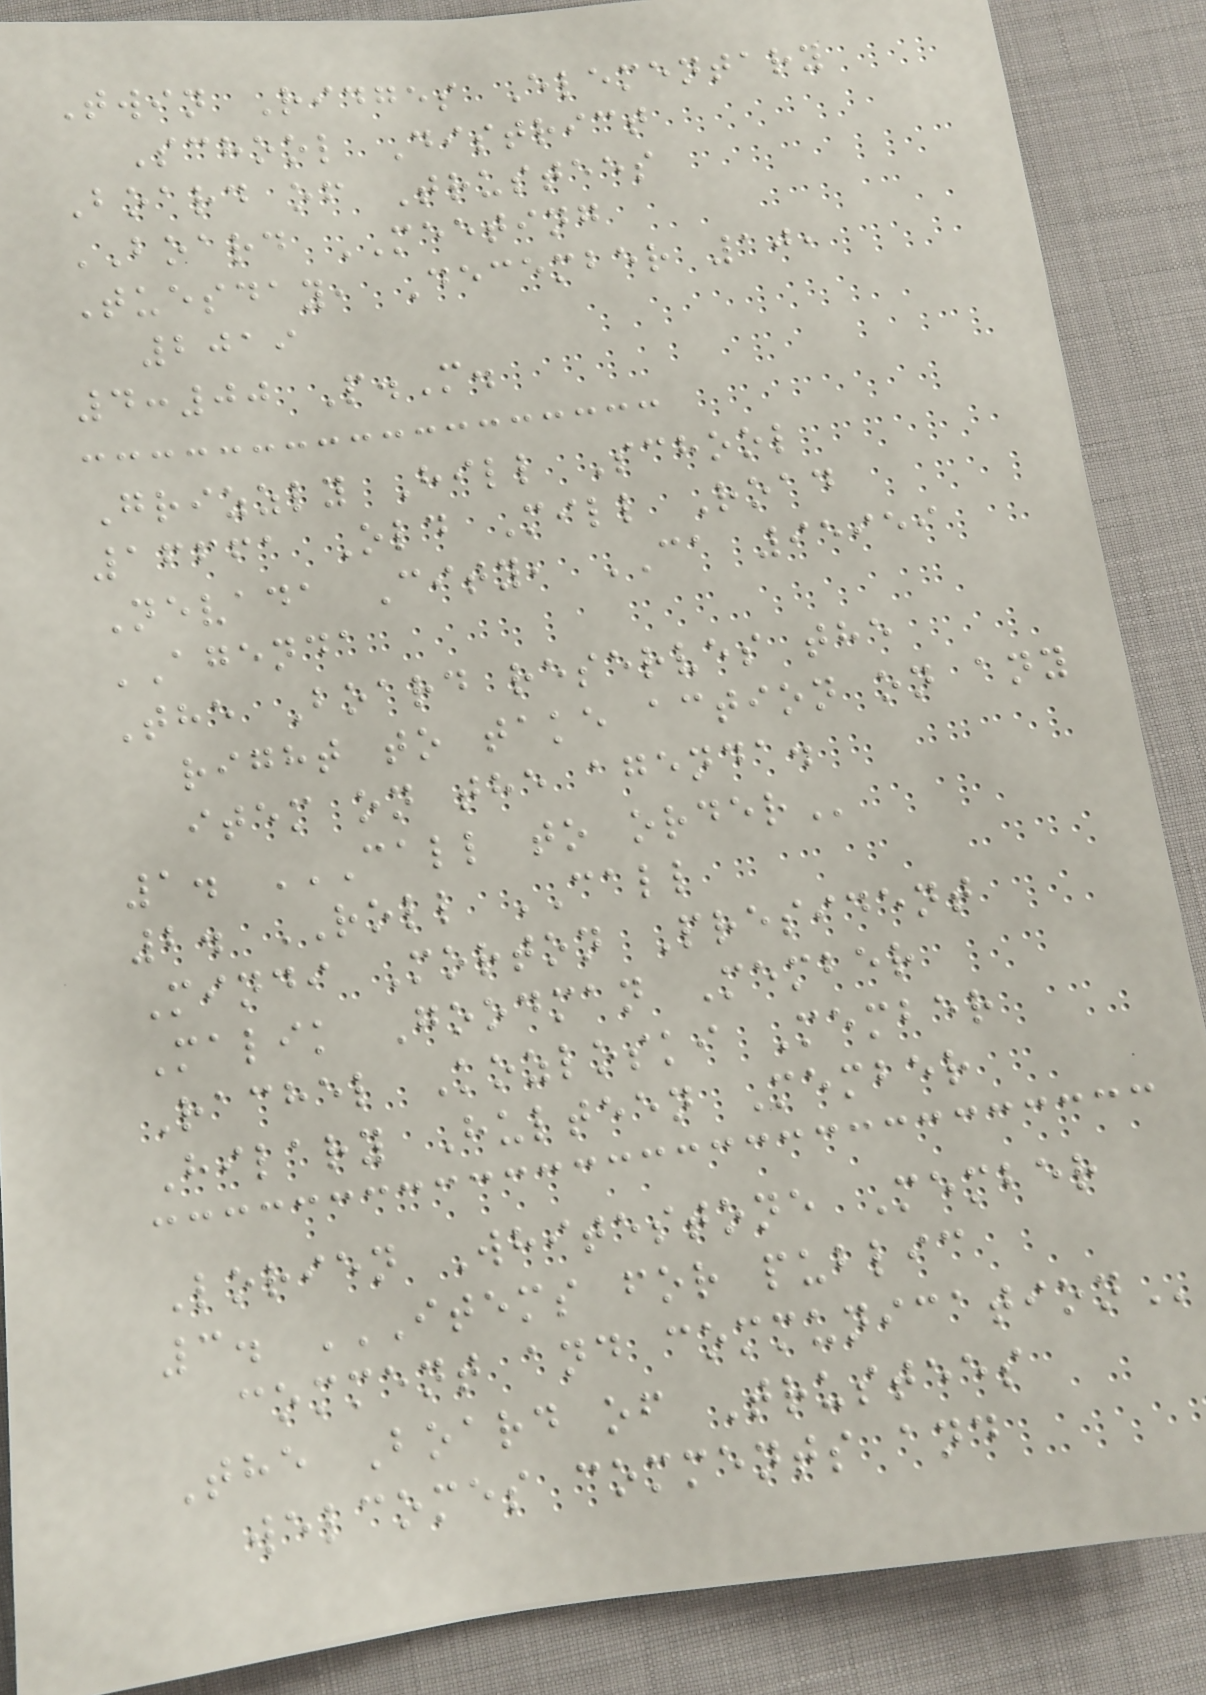Twin Ridges Elementary
School District
Board of Trustees
BOARD MEETING
Tuesday, December 10,
2019
4:00 P.M.
Grizzly Hill School
16661 Old Mill Road
Nevada City, CA 95959
AGENDA
The Board reserves the
right to take action on any
item on the agenda.
1. CALL TO ORDER
2. ROLL CALL
Mindi Morton President
Malik Goodman Member
Rachel Kozloski Member
Hilary Hulteen Member
Lorien Whitestone Member
3. ITEMS FOR PUBLIC
COMMENT AND COMMUNICATION
The Board of Trustees
welcomes comments and
